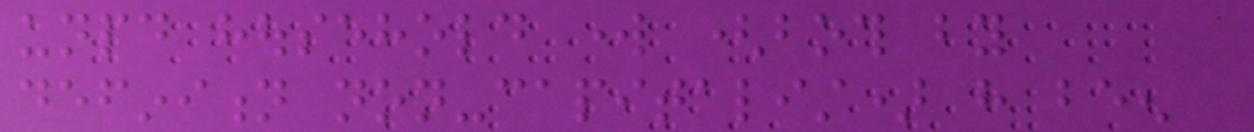unpaid household work (both by
definition non-capitalist) have been
